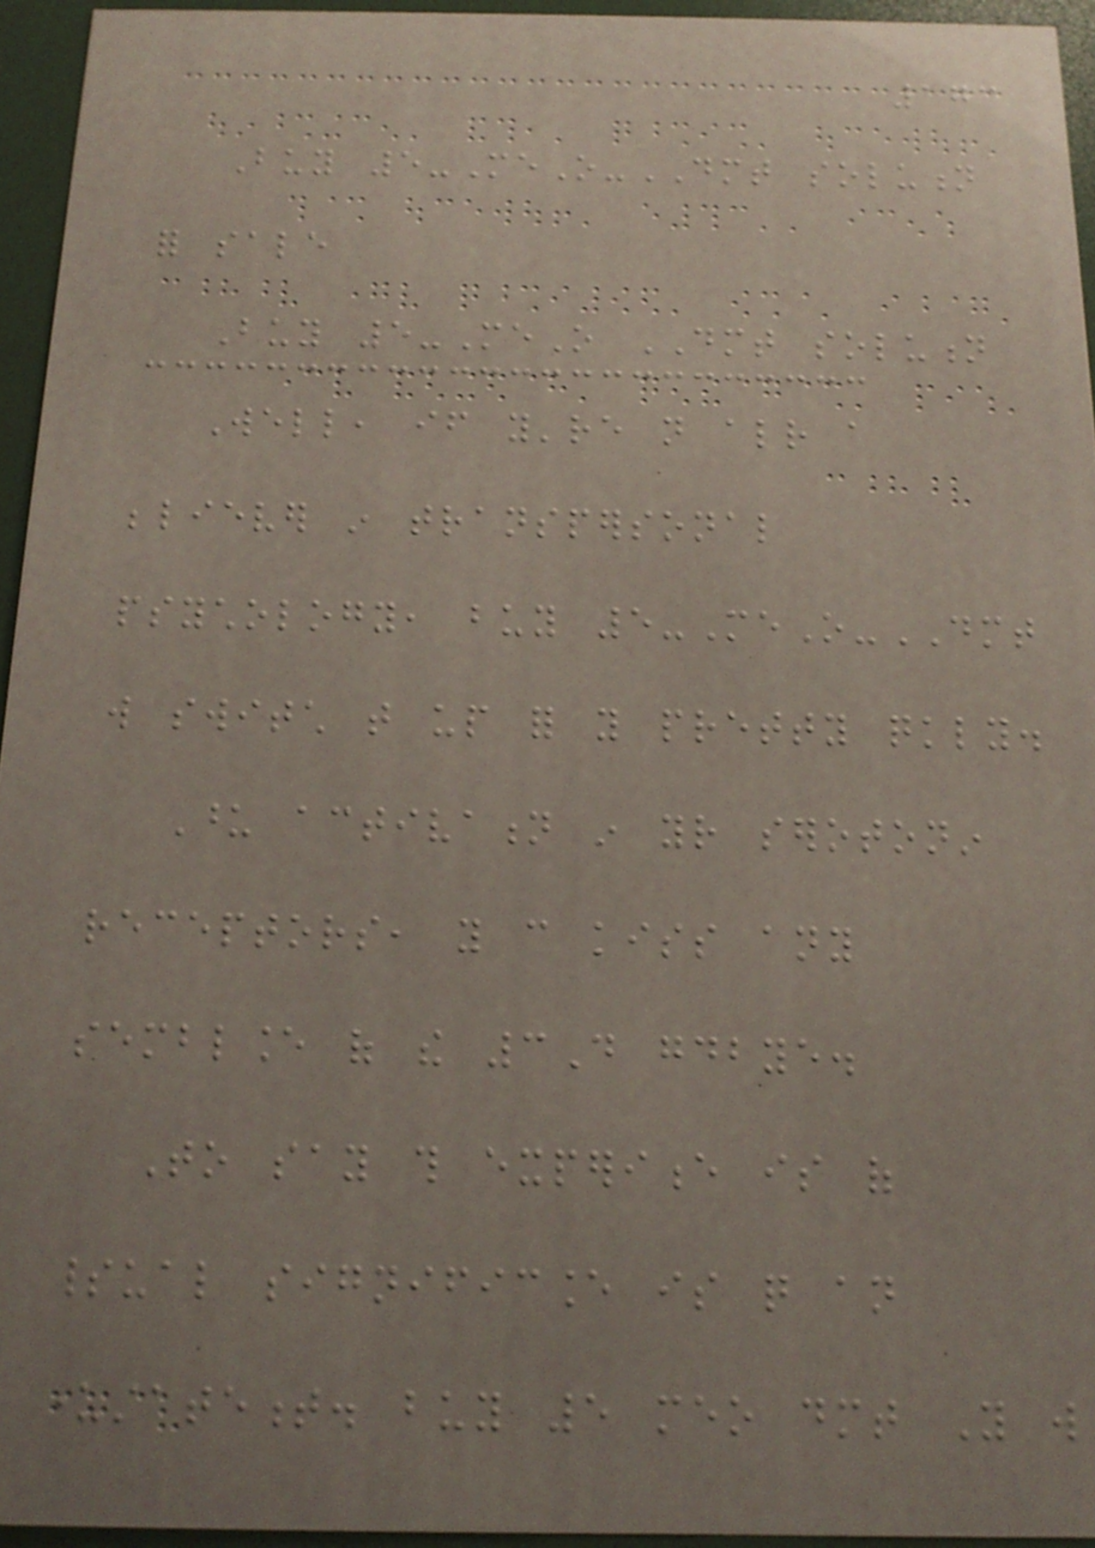173
Buy 5-MeO-DMT solution
for sale
Buy 5-MeO DMT solution
Well, if you're not already a
believer in transpersonal
psychology, buy 5-MeO-DMT
will switch that up for you pretty quickly.
Upon activation in your serotonin
receptors, you can kiss any
semblance of the 3D goodbye.
To say this experience is of
spiritual significance is quite an
understatement. buy 5 meo dmt You will
